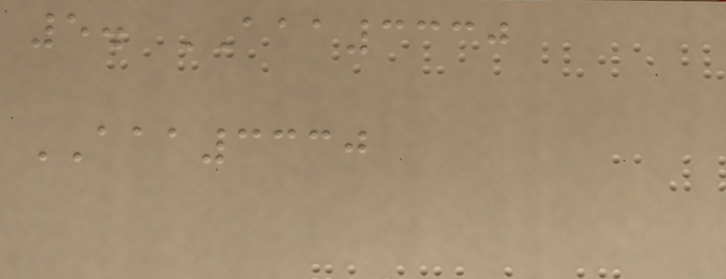5. AAA3330
AAA3330
